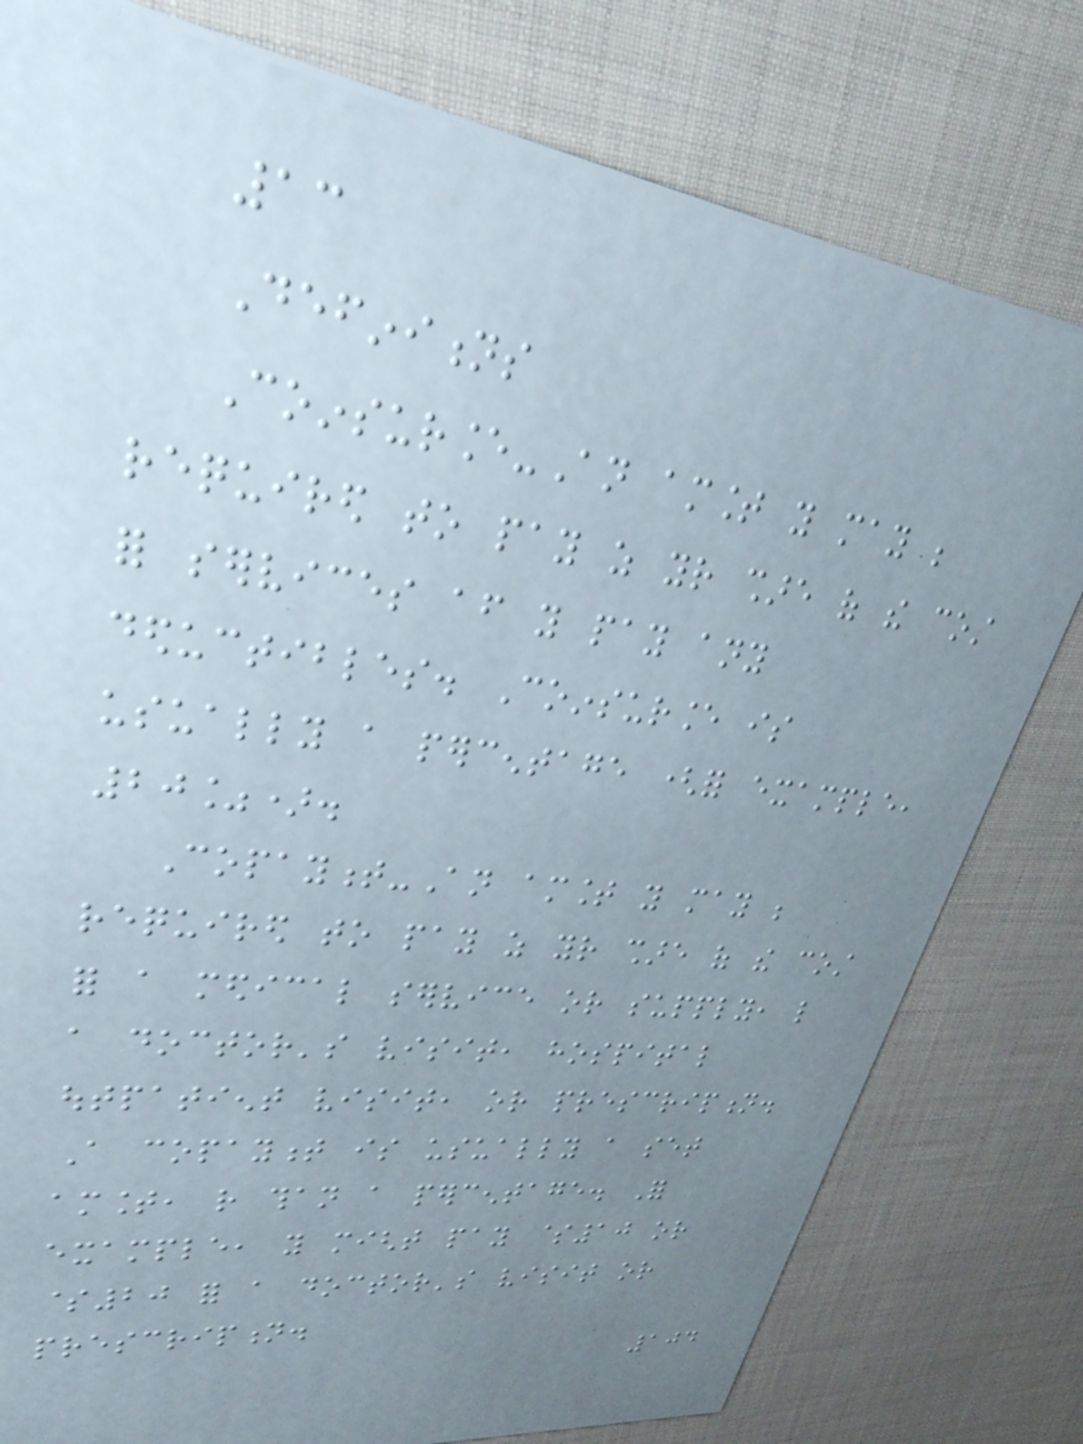13
Definitions
Coinsurance-An amount you may be
required to pay as your share of the cost
for services after you pay any
deductibles. Coinsurance is
usually a percentage (for example,
20%).
Copayment-An amount you may be
required to pay as your share of the cost
for a medical service or supply, like
a doctor's visit, hospital
outpatient visit, or prescription.
A copayment is usually a set
amount, rather than a percentage. For
example, you might pay $10 or
$20 for a doctor's visit or
prescription.
104
